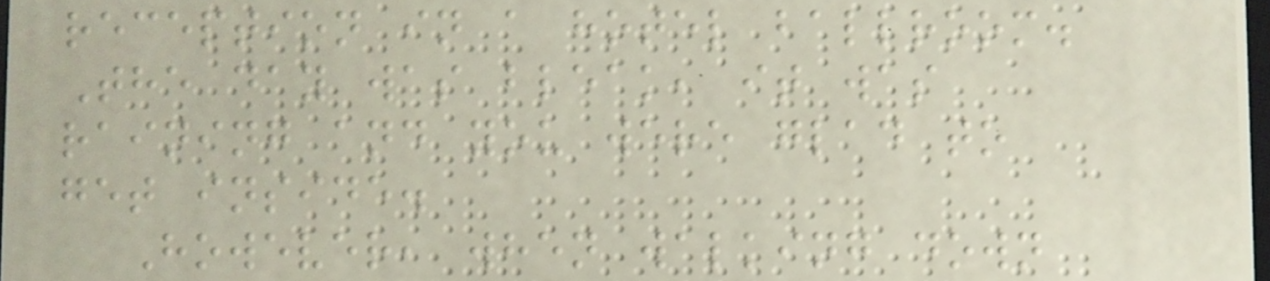reception in a hotel ballroom.
The day was bleak, it was
raining and you were glad to
get inside.
However, when walking down
